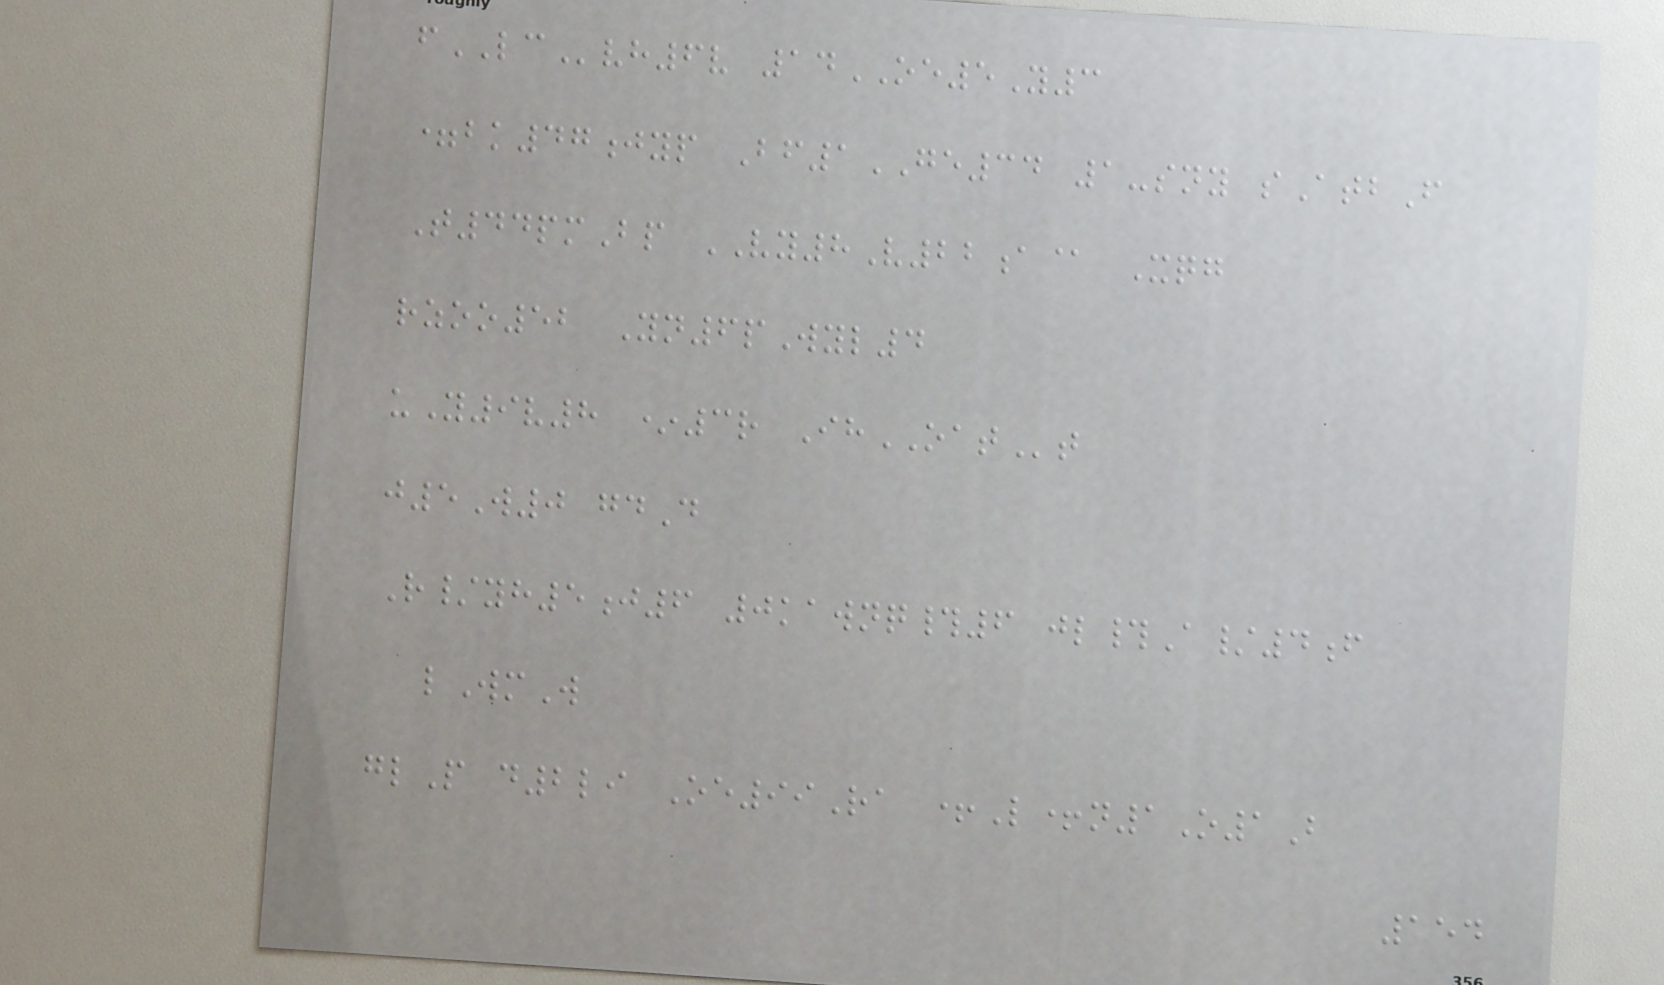fLCvh6v 14OE5Y3
=bk47jyp Bf1GE34 1-sny sAtbF
T44pmBp VY8V22a@ Xqg
rzoo52 Yn6pWyl4
uY9v8 *3r IhOATt
j5W0 gdD
R/yh5j6 0kawnq#6 jl#A/4f
lWmW
glP d2li Oe99Ra +L+n1O1B
154
